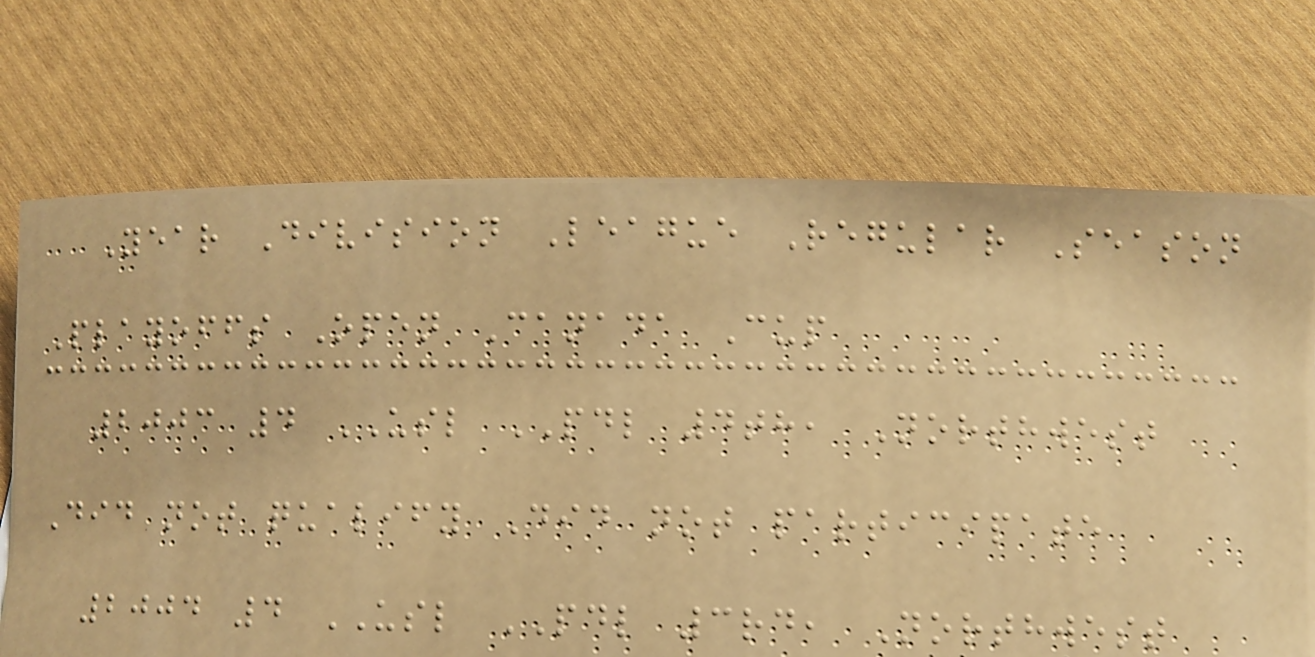Year Division League Regular Season
Playoffs Open Canada Cup
2003 4 USL PDL 4th, Northwest
Did not qualify Did not participate
2004 4 USL PDL 3rd, Northwest
